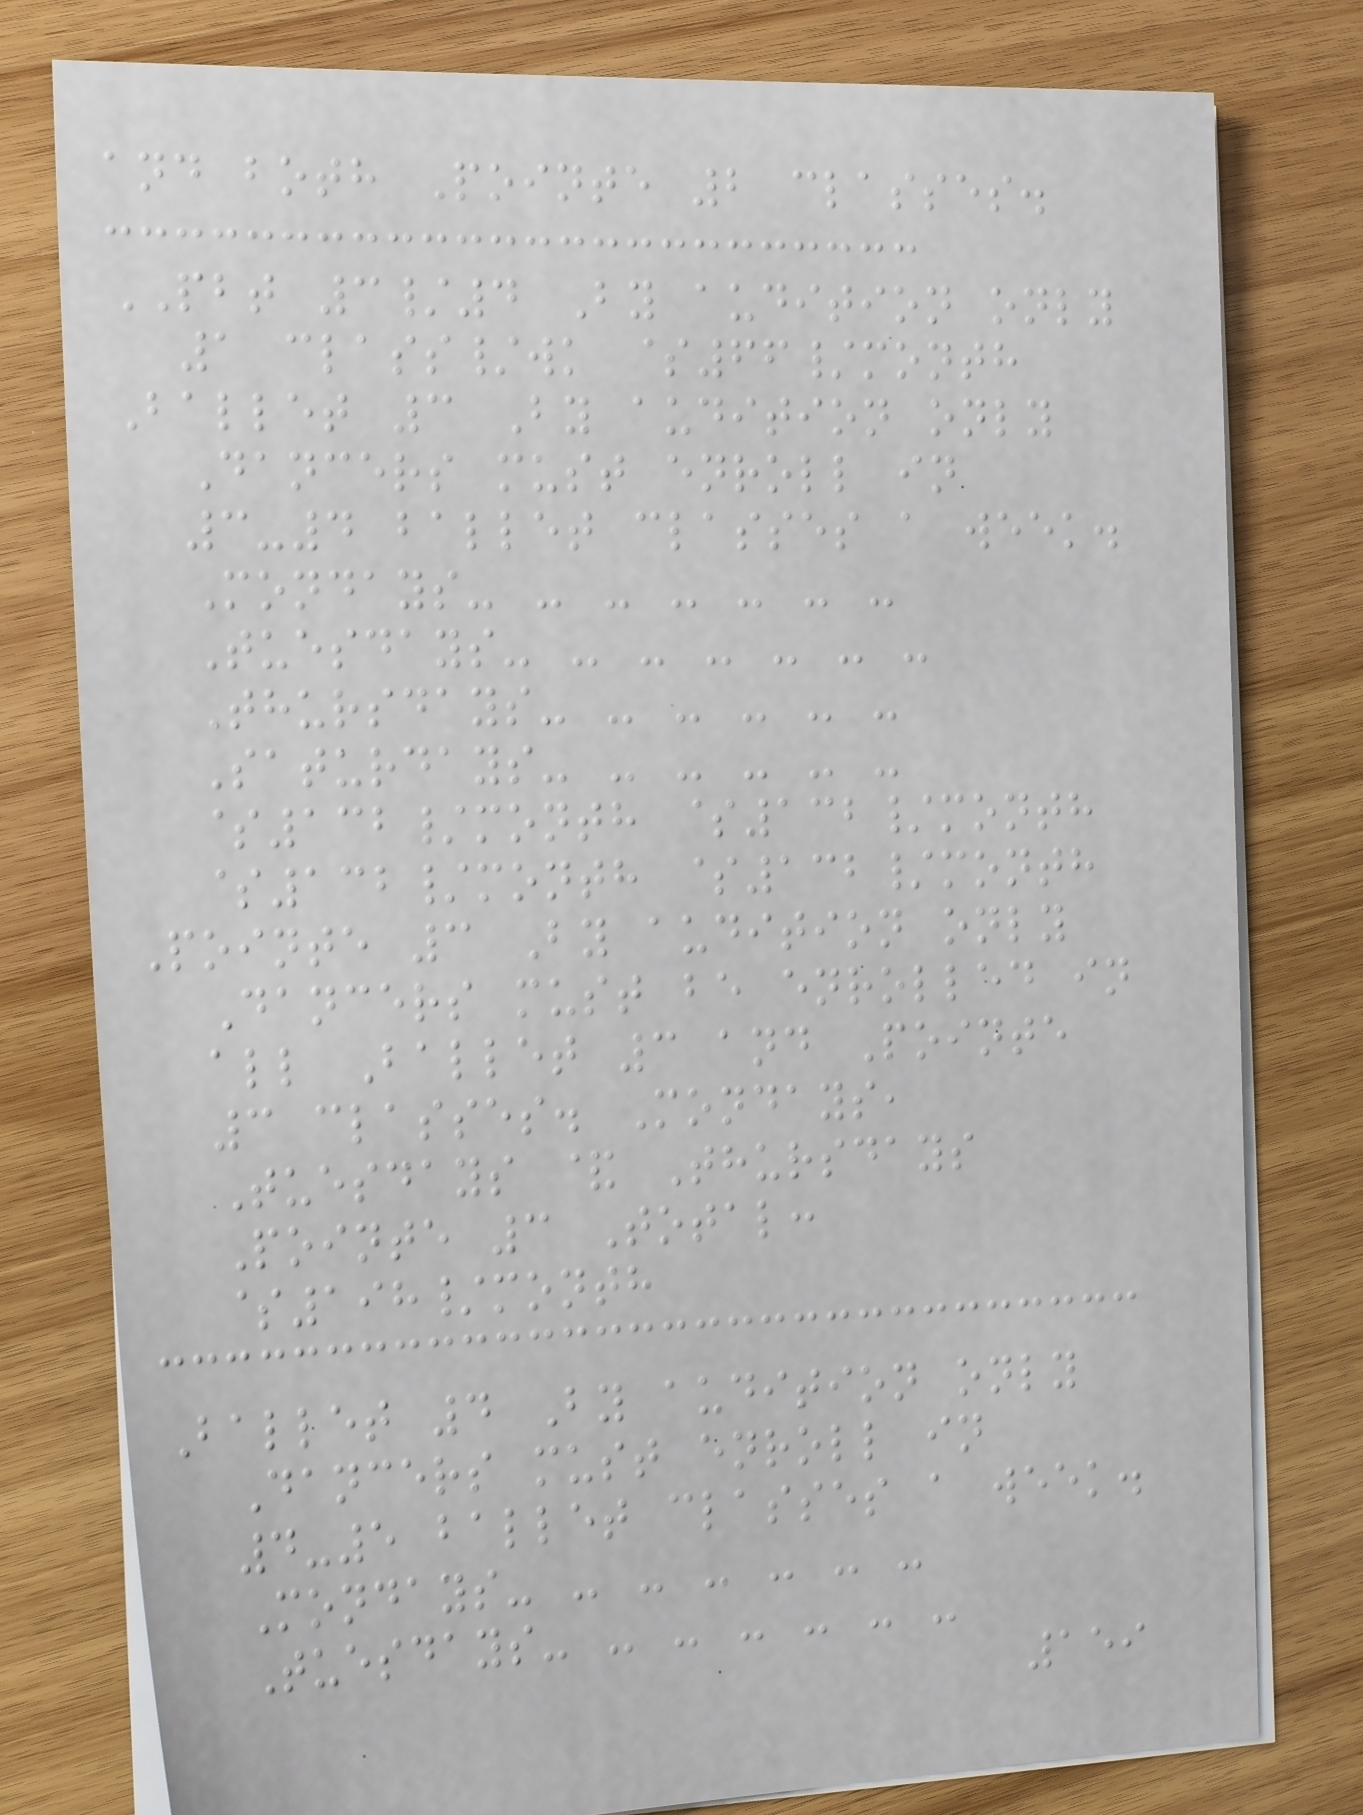and both Pointe 2 classes.
PBT 3/4 By audition only
1 class/wk $66/month
Ballet 3 By audition only
Dancers must enroll in
3-4 ballet classes a week.
Mondays- - - - - - -
Tuesdays- - - - - - -
Thursdays- - - - - -
Saturdays- - - - - -
$132/month $132/month
$132/month $132/month
Pointe 3 By audition only
Dancers must be enrolled in
all Ballet 3 and Pointe
3 classes. Mondays,
Tuesdays & Thursdays
Pointe 3 Total:
$198/month
Ballet 4 By audition only
Dancers must enroll in
4-5 ballet classes a week.
Mondays- - - - - - -
Tuesdays- - - - - - -
159
